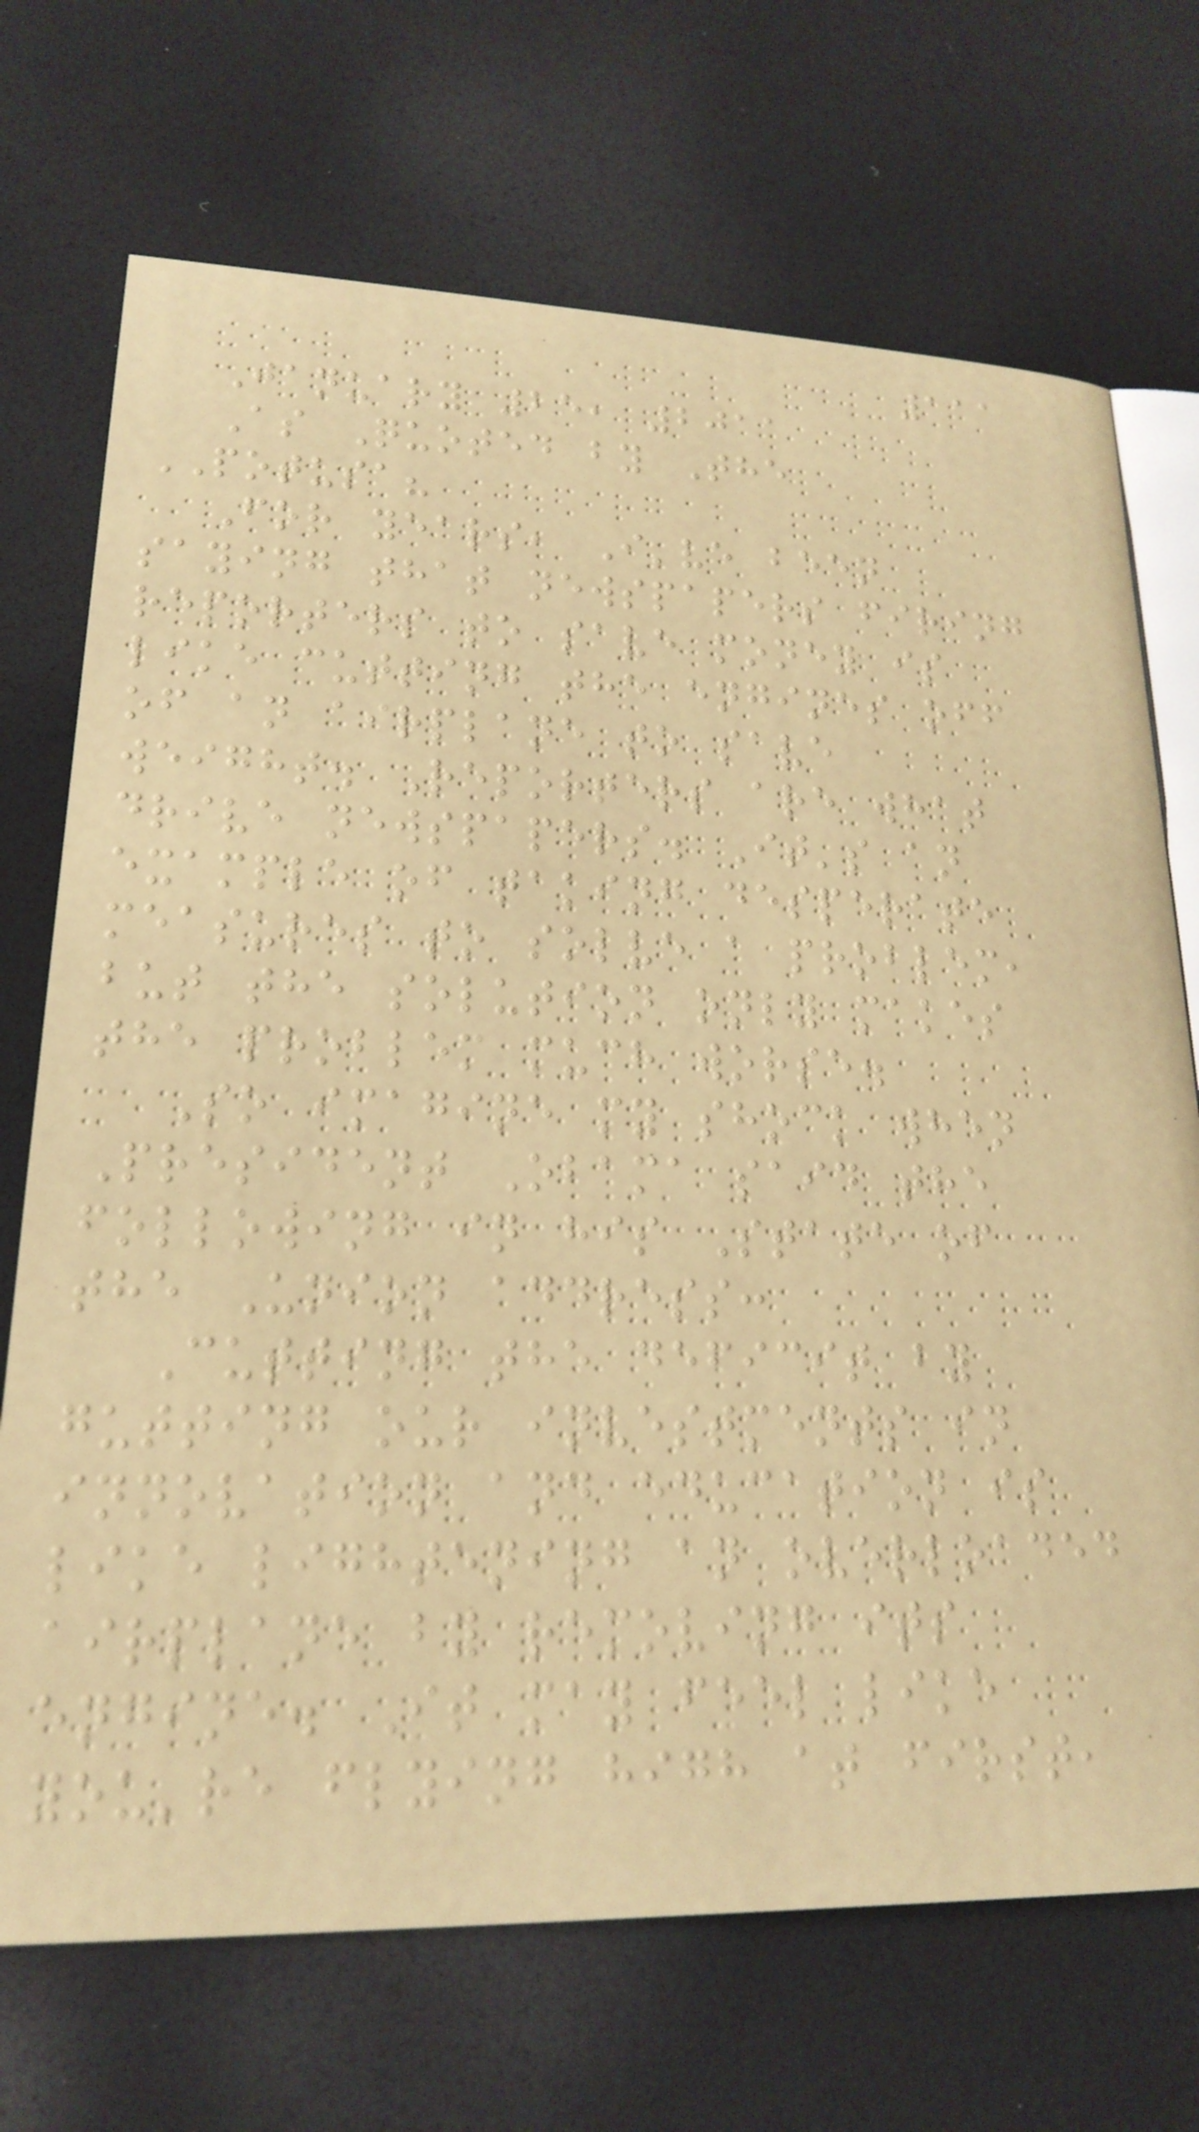111
January 25, 2011
As Quoted by The
POTUSA?
For years, I've been
saying that newspapers firing
reporters to save money is
like cutting the engines off
of an airplane to save
weight. Reporters are what
drive newspapers. It's an
example of taking desperate
measures to solve a problem,
but the solution only makes
the problem much worse.
So imagine my shock when
President Obama said the
following in his State of
the Union address:
Cutting the deficit by
gutting our investments in
innovation and education is
like lightening an overloaded
airplane by removing its
engine. It may feel like
you're flying high at first,
